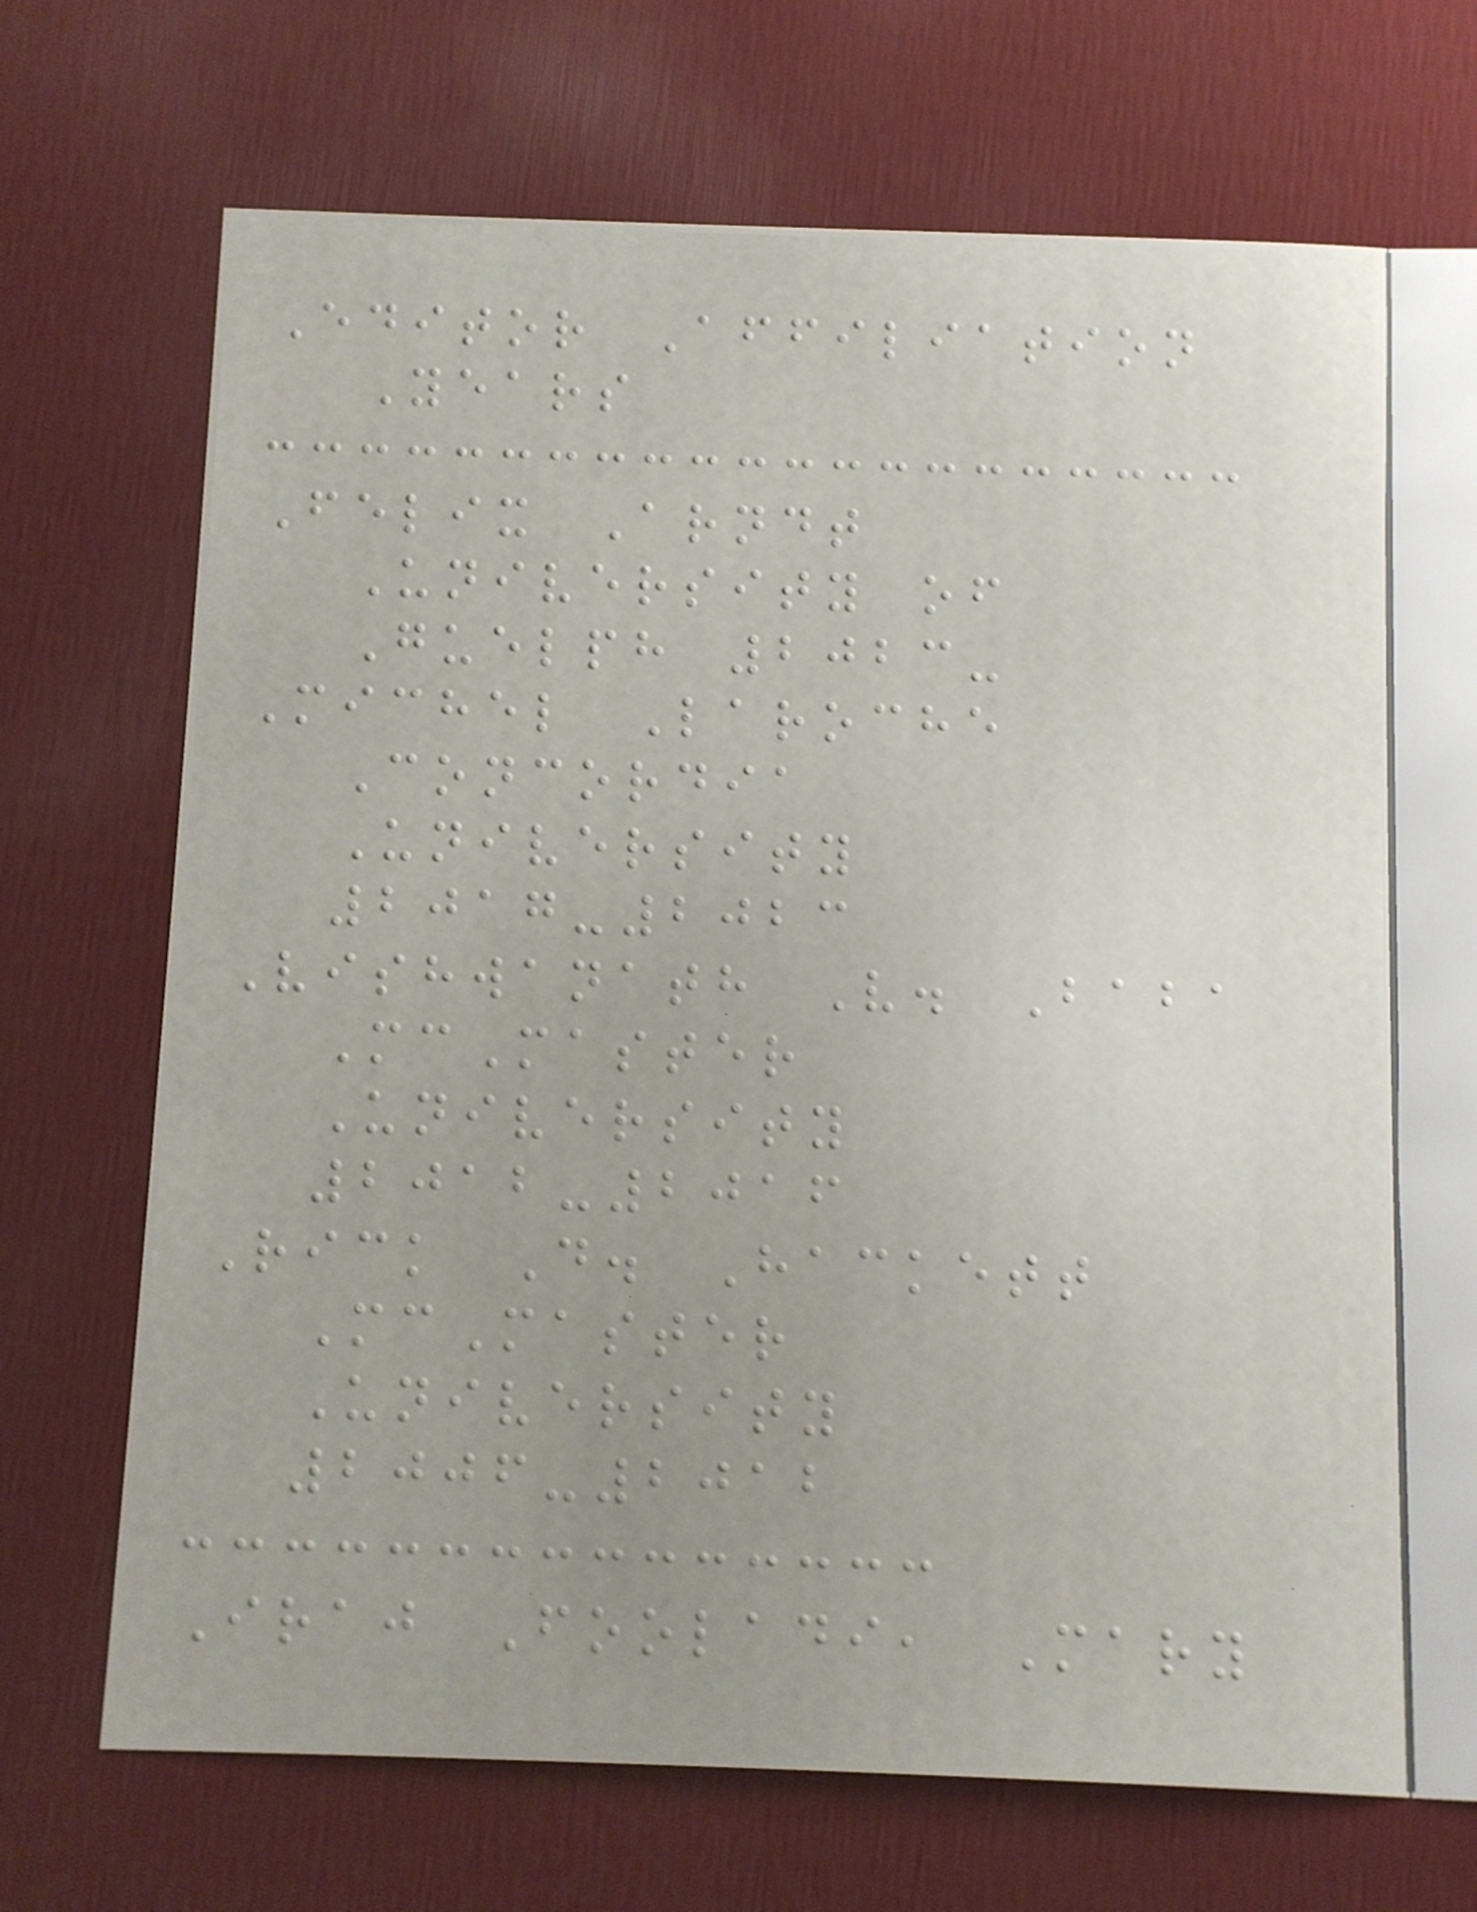Editor Affiliation
Years
Felix Arndt
University of
Guelph 2023-
Michel Laroche
Concordia
University
2017-2023
Vishwanath V. Baba
McMaster
University
2012-2016
Rick D. Hackett
McMaster
University
2006-2012
Iraj Fooladi, Mary
